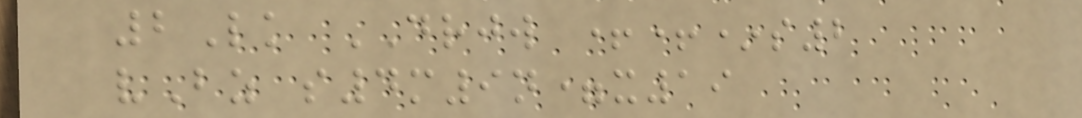2Lk DRJW ++*s2
vBz s4m9n=x19
